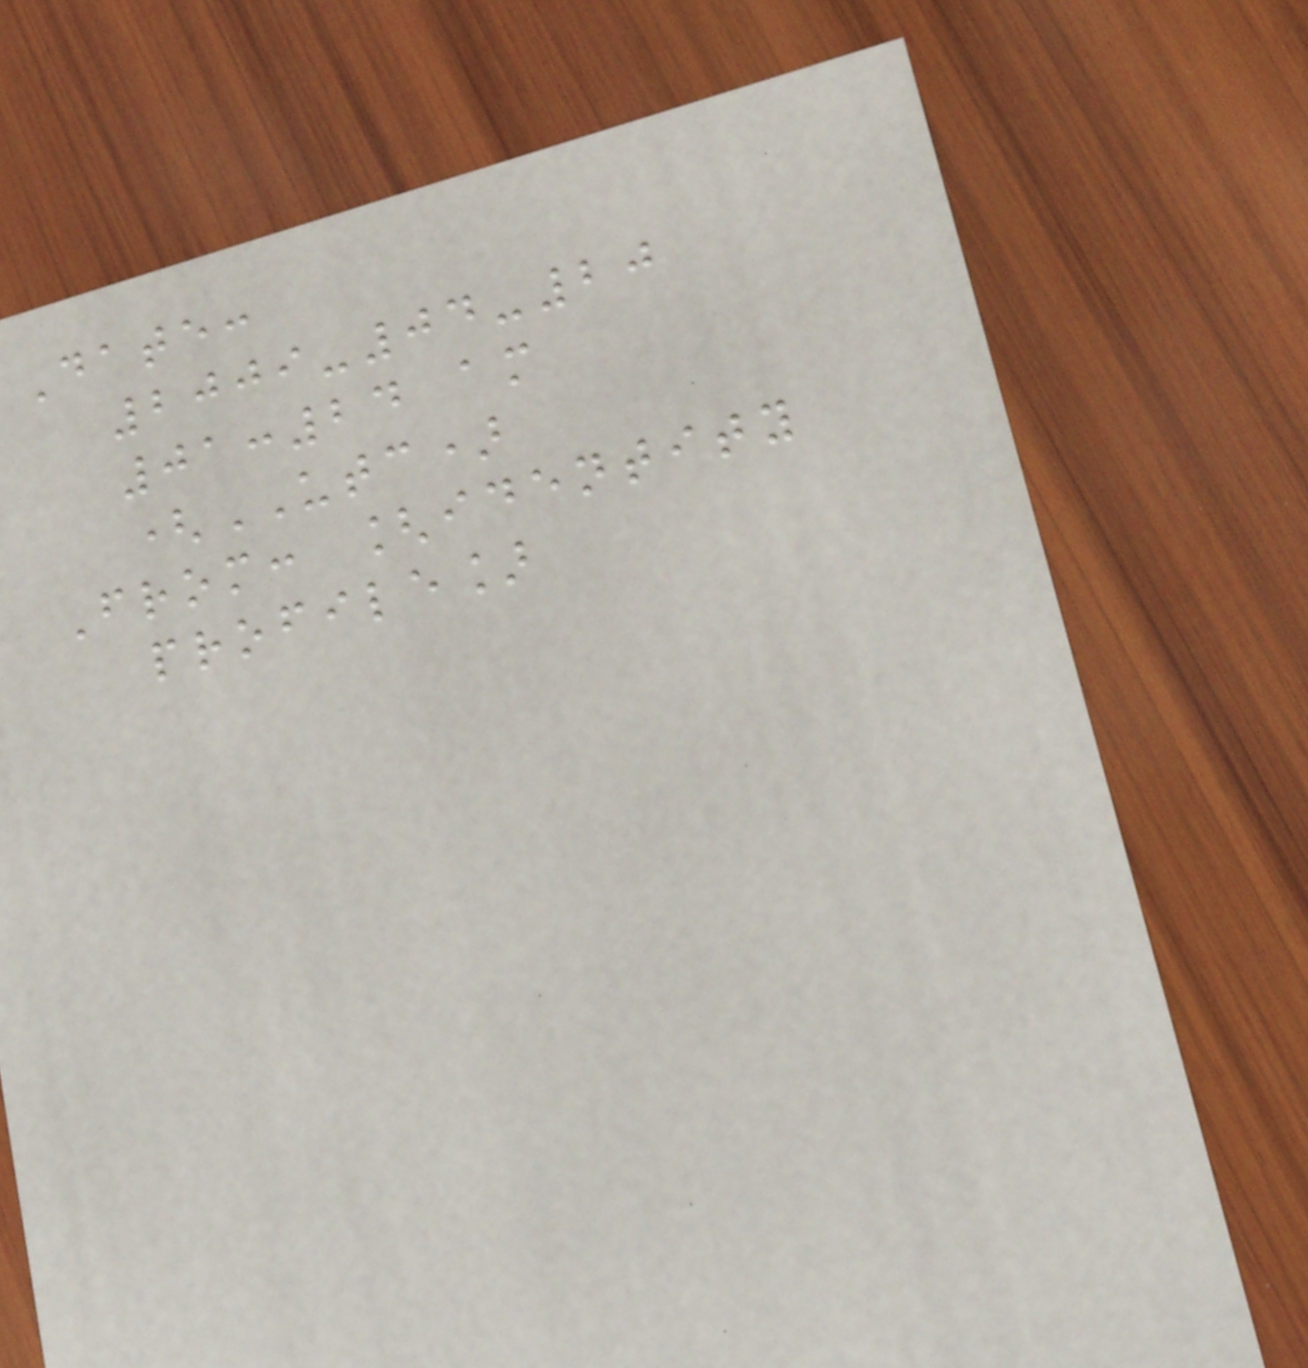Date:
2009-04-20
01:24 am
(UTC)
From: [identity
profile]
